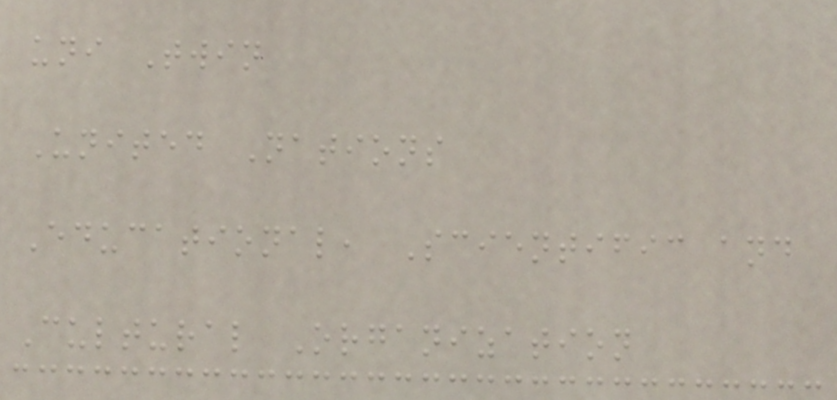uni Twin
United Nations
Educational, Scientific and
Cultural Organization
